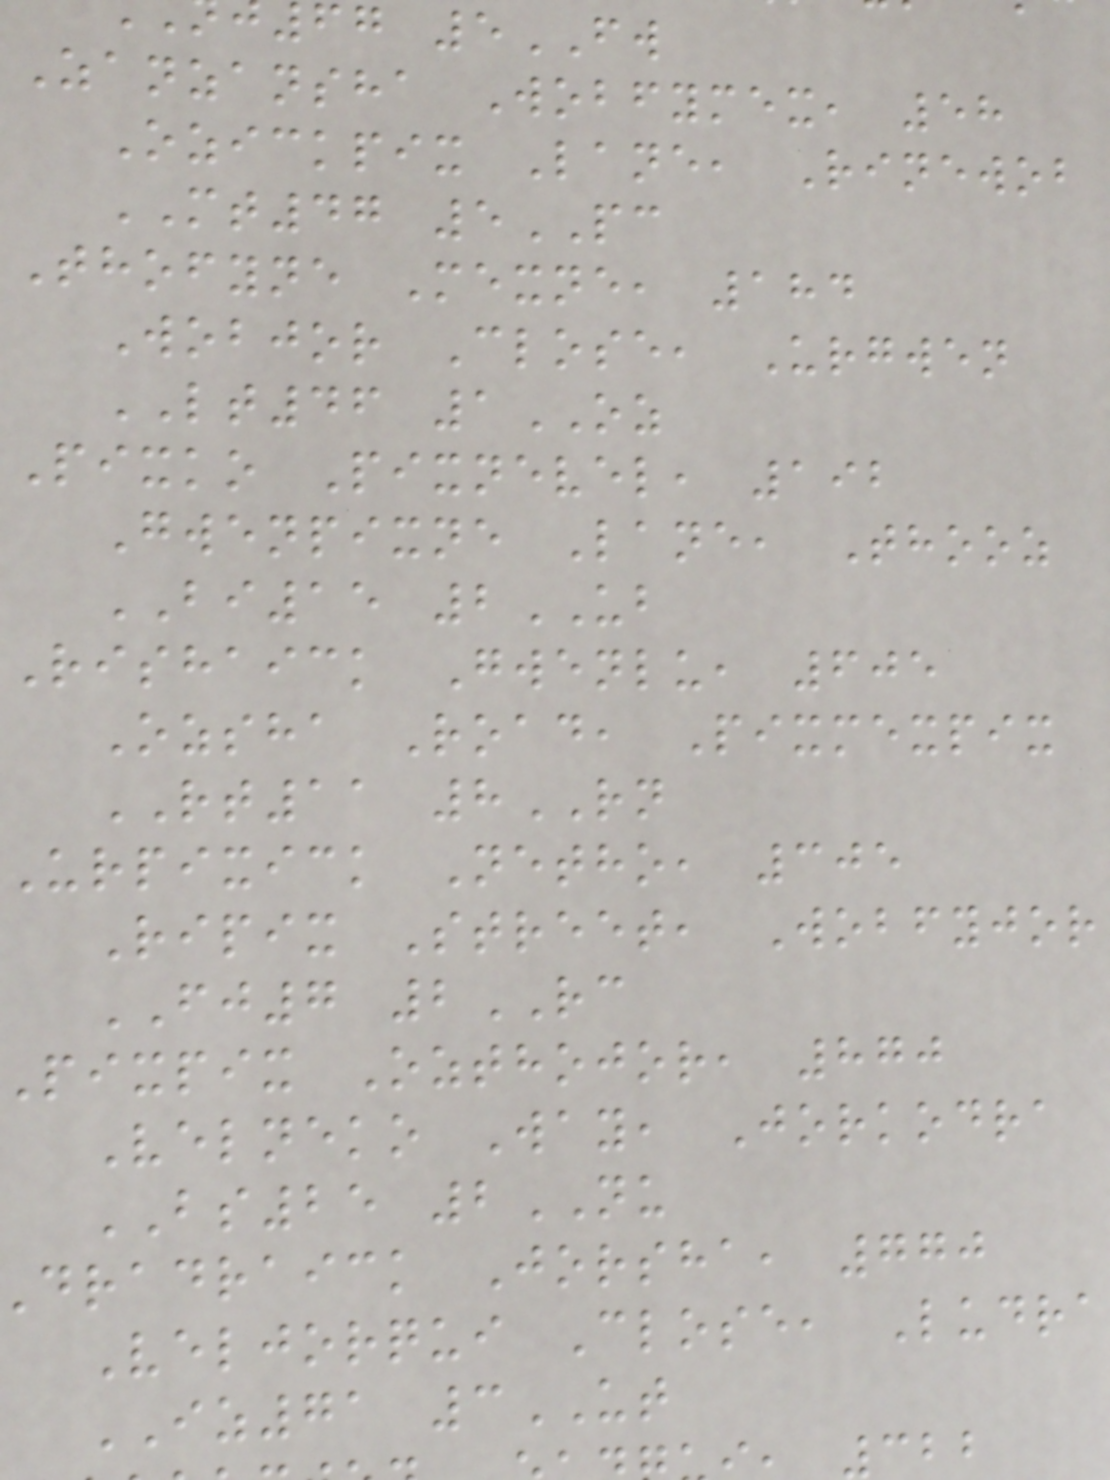fg 5FW
Zanzansha Wobfymex, 58
Ozickpix Lane, Rinewob
MT47 5PC
Thofyne Mexne, 184
Wobjor Close, Urgwen
LT46 1OZ
Pixko Pixnevel, 192
Gwenpixne Lane, Thooz
BI15 2UB
Rishaick Gwenlu, 605
Ozsha Road, Pixmexpix
RT11 8RN
Urpixick Netho, 305
Ripix Street, Wobfyjor
FJ7 2RC
pixpix Ozthojor, 870
Velneko Way, Jorkodra
BS25 2NU
dradraick Jorsha, 770
Veljorqui Close, Ludra
IZ71 3UT
